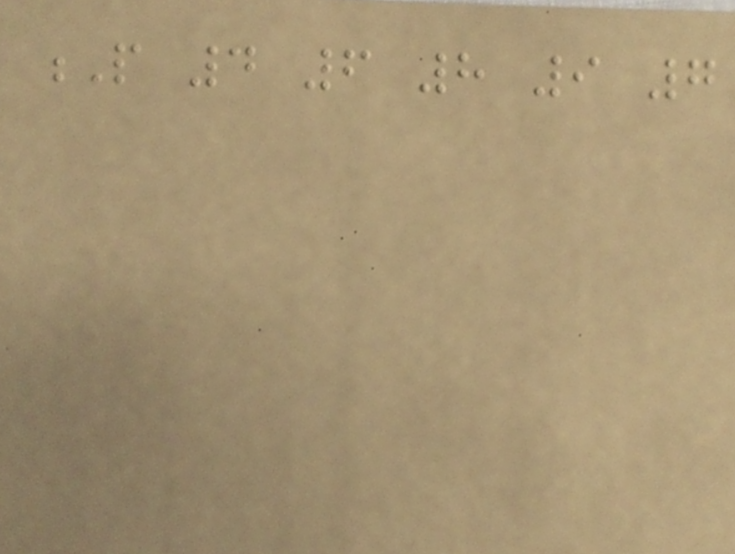P 4 6 8 9 7
